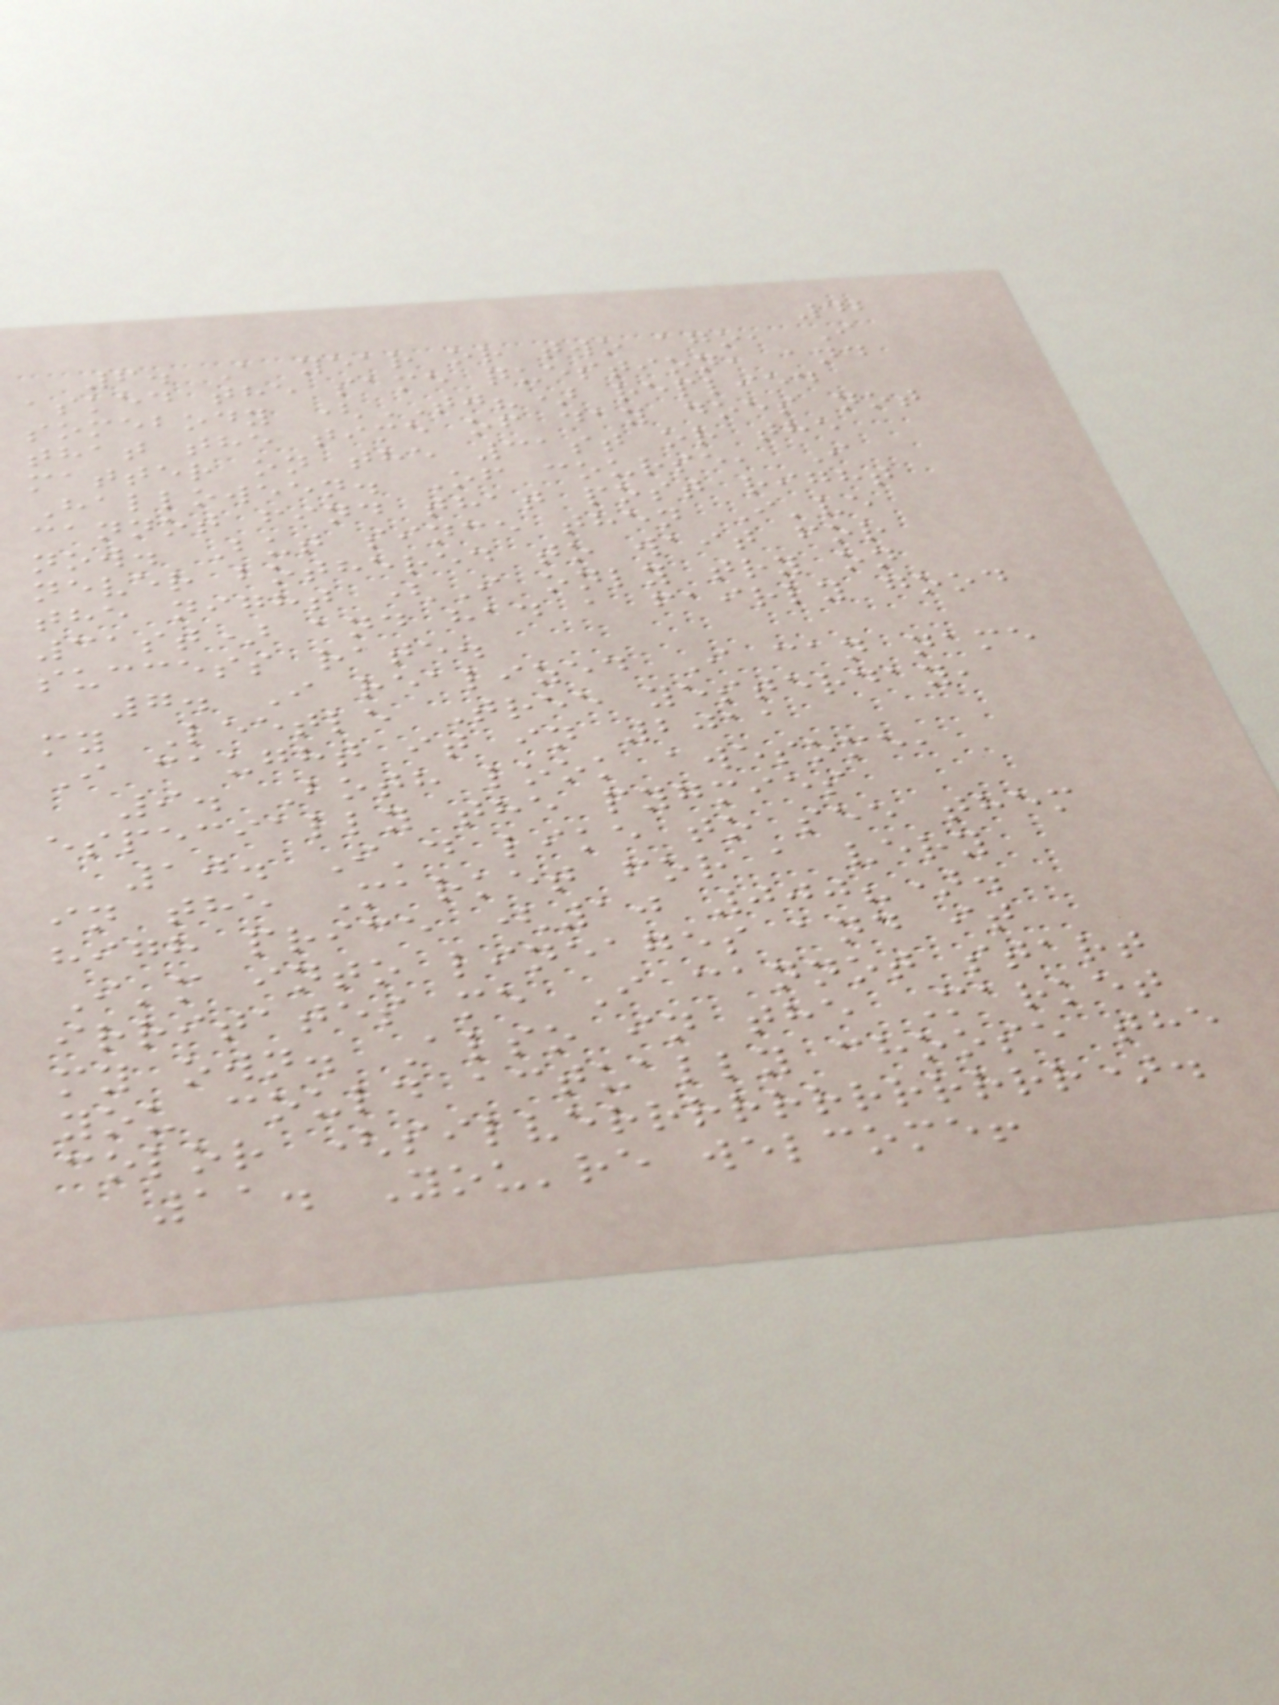42
6. A year or two ago, I
asked the same question, and
somebody (TJ?) replied
that the time of day does not
matter on the 31st or the
Halloween. Of course, I
cannot find that post right
now. But since then I've
never bothered to wait for
the night (I only try on
31st) and had a fairly good
success rate.
7. I realized I can name
my Leetle Tree yesterday,
I caught it in 2011
9. Both look awesome,
especially the pygmies
10. I'd like to see them
in the Market for a very
high price (10 000?).
I'm into lineages and it
irritates me I cannot start
my own. Also in the Market
you could actually choose the
color (silverrrrrrrrrrrr).
11. You're welcome!
